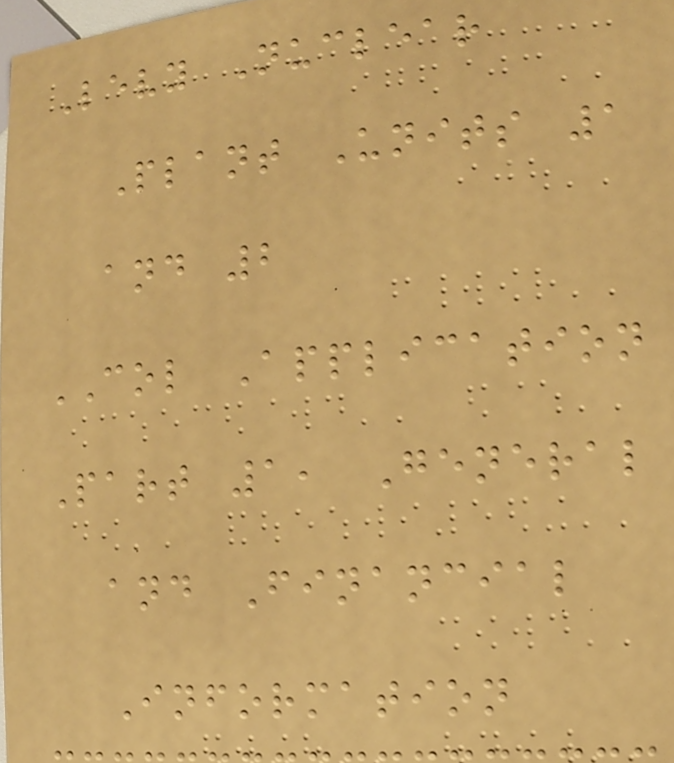Levy Nuclear
Plant Units 1
and 2
COL Application
Part 1, General
and Financial
Information
